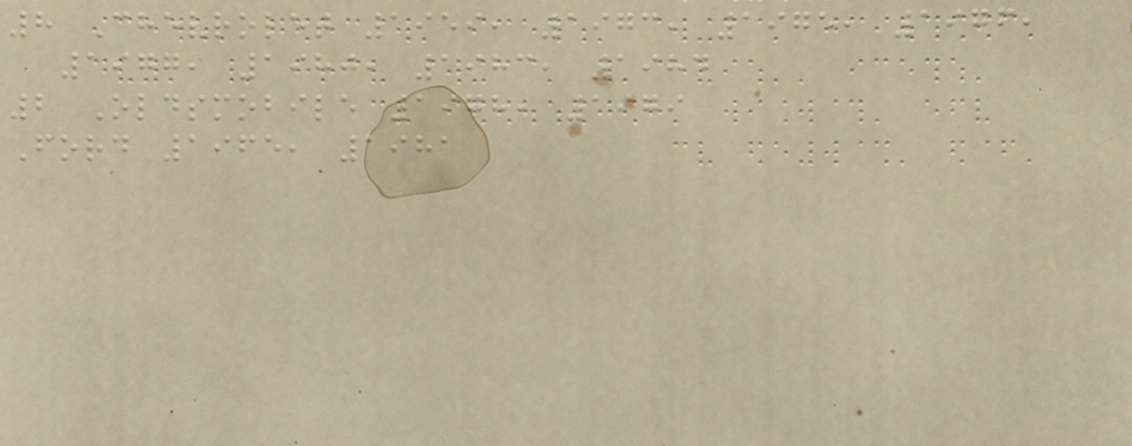8 Chevrolet 1959, 1973, 1975, 1976,
1977, 1980, 1983, 1984
2 Oldsmobile 1978, 1979
Ford 1965, 1981
